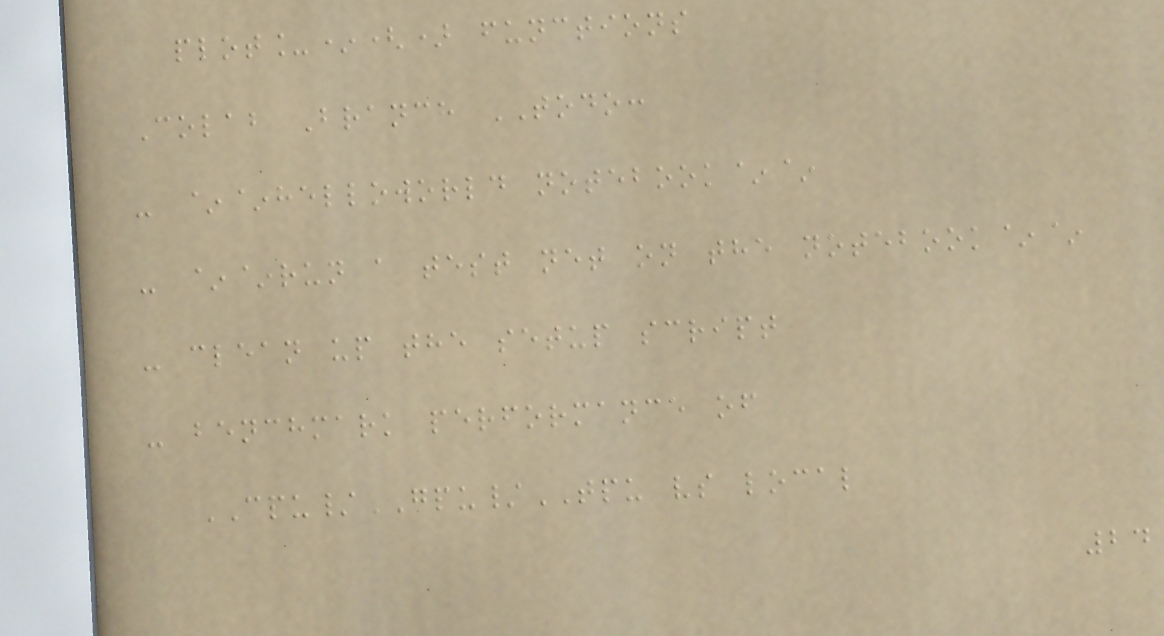plot_*() functions
Colab Branch TODO:
- ~~helloworld notebook~~
- ~~run a test net on the notebook~~
- clean up the setup script
- benchmark performance of
CPU/GPU/TPU vs local
24
